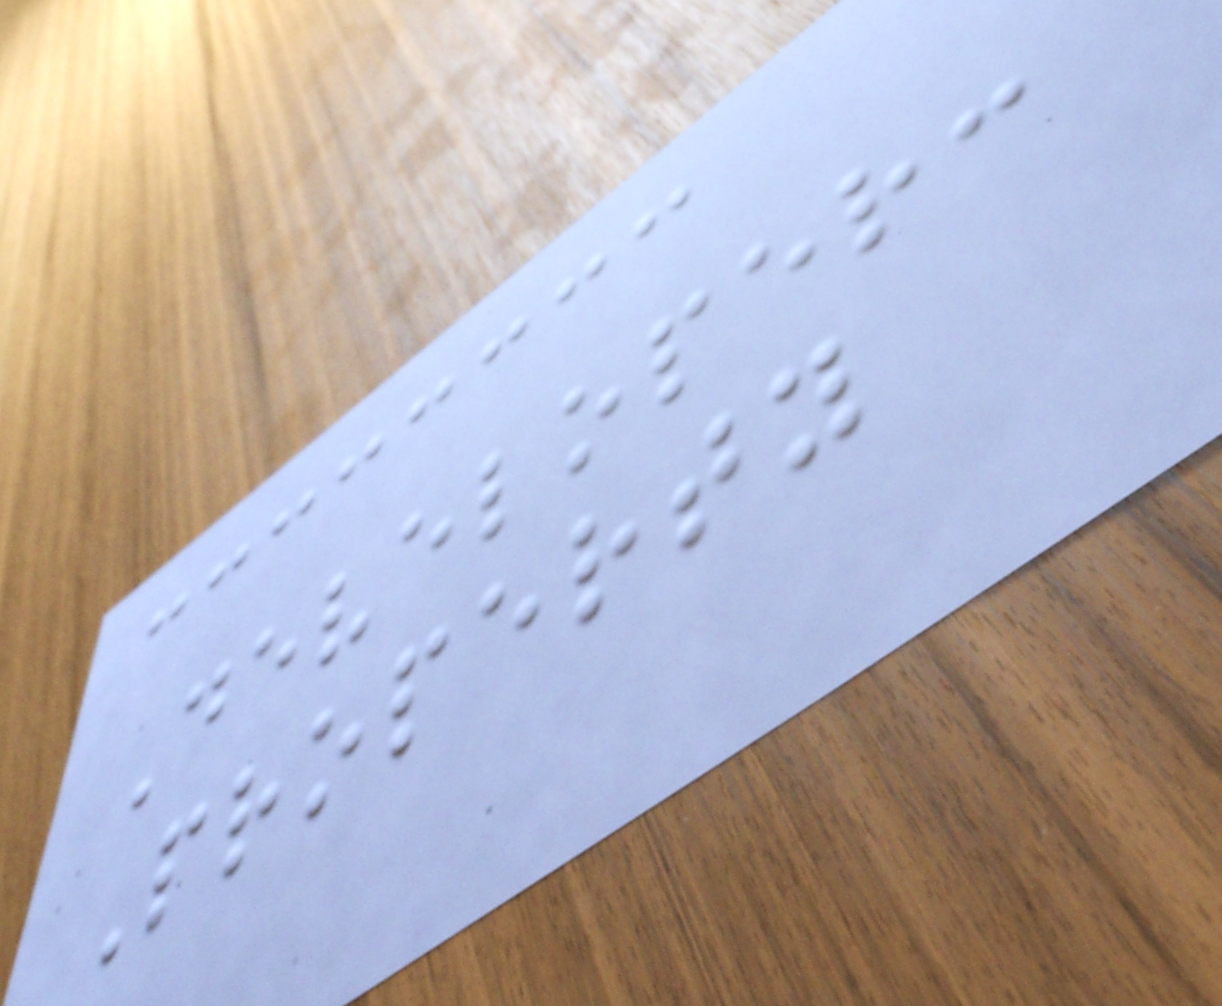Developer:
Property
